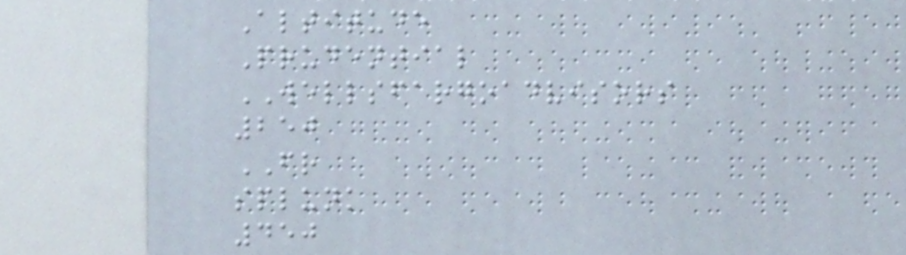Altitude
Prudential
WELLSFARGOADVISORS
250
FR
splunk
450
